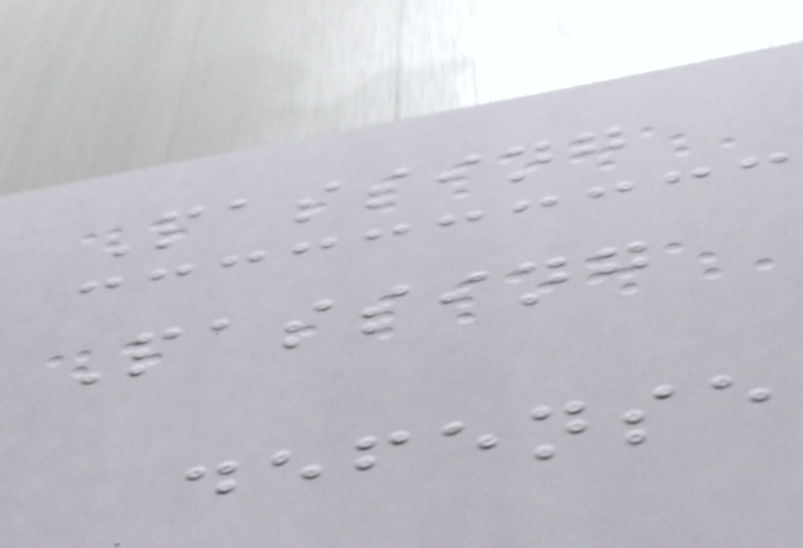Passing
Passing
defense
